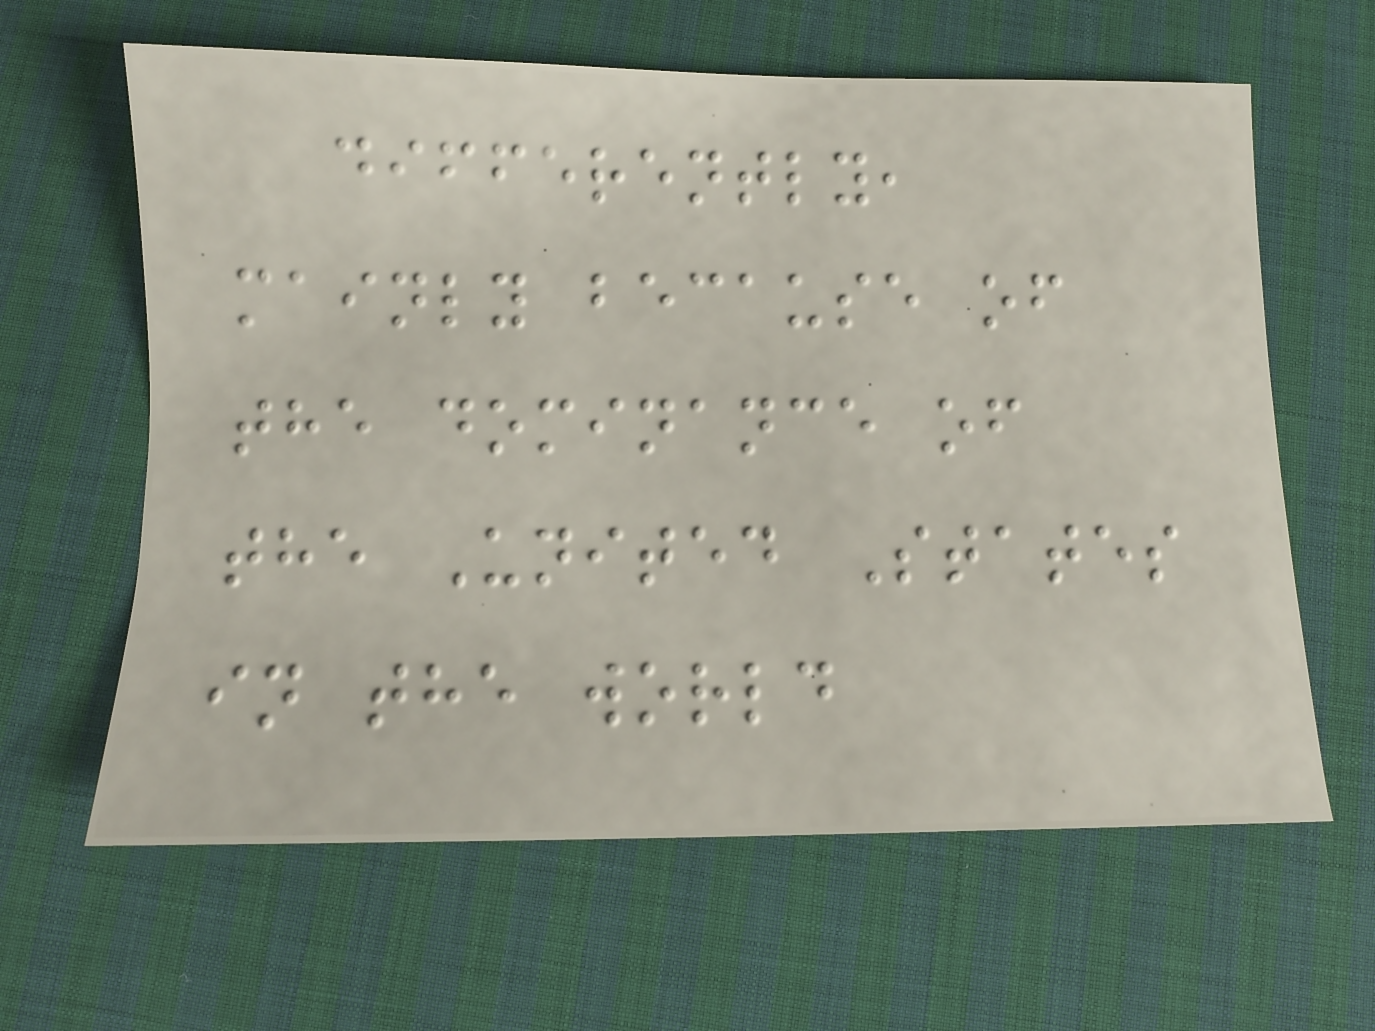differently,
mainly because of
the dominance of
the United States
in the world
